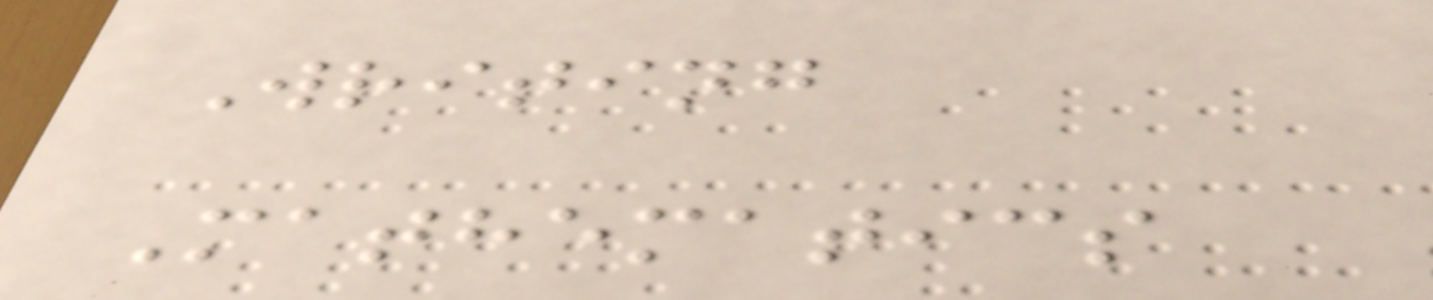Writing
Mathematics
